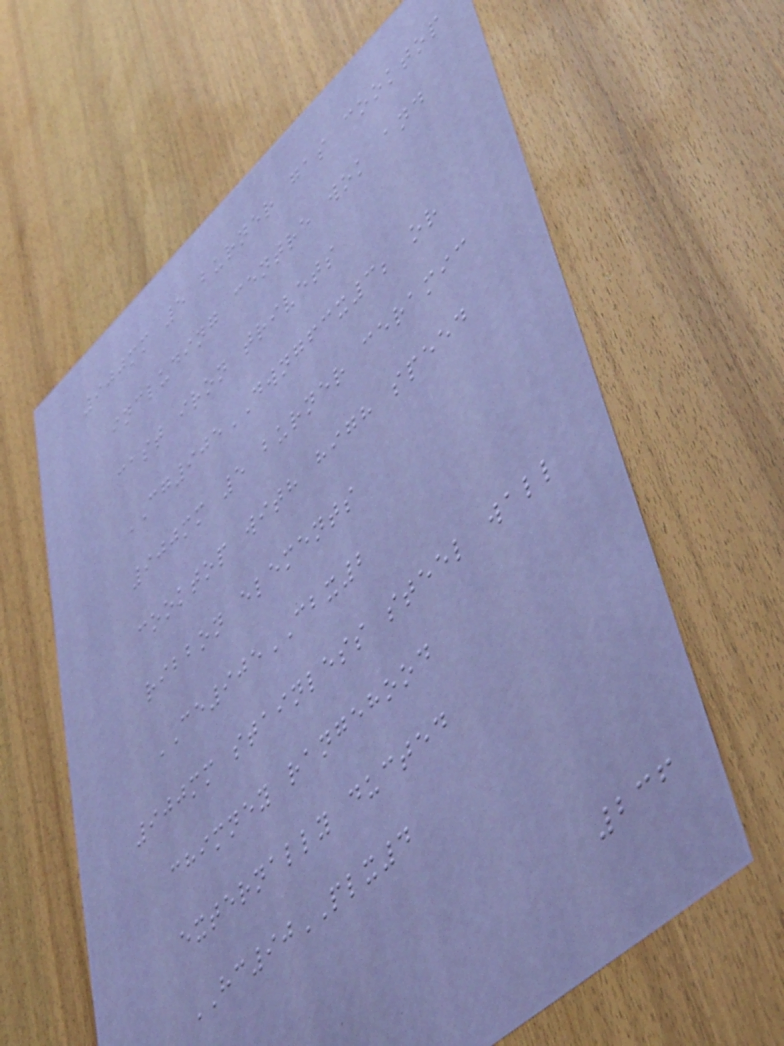900mm 5 burner gas cooktop
including centre wok and
cast iron trivets
CG905DWNGFCX3; or
900mm 5 burner ceramic
cooktop with high speed
ribbon elements
CE905CBX2
900mm stainless steel wall
chimney rangehood
externally ducted
HC90PLX4
236
